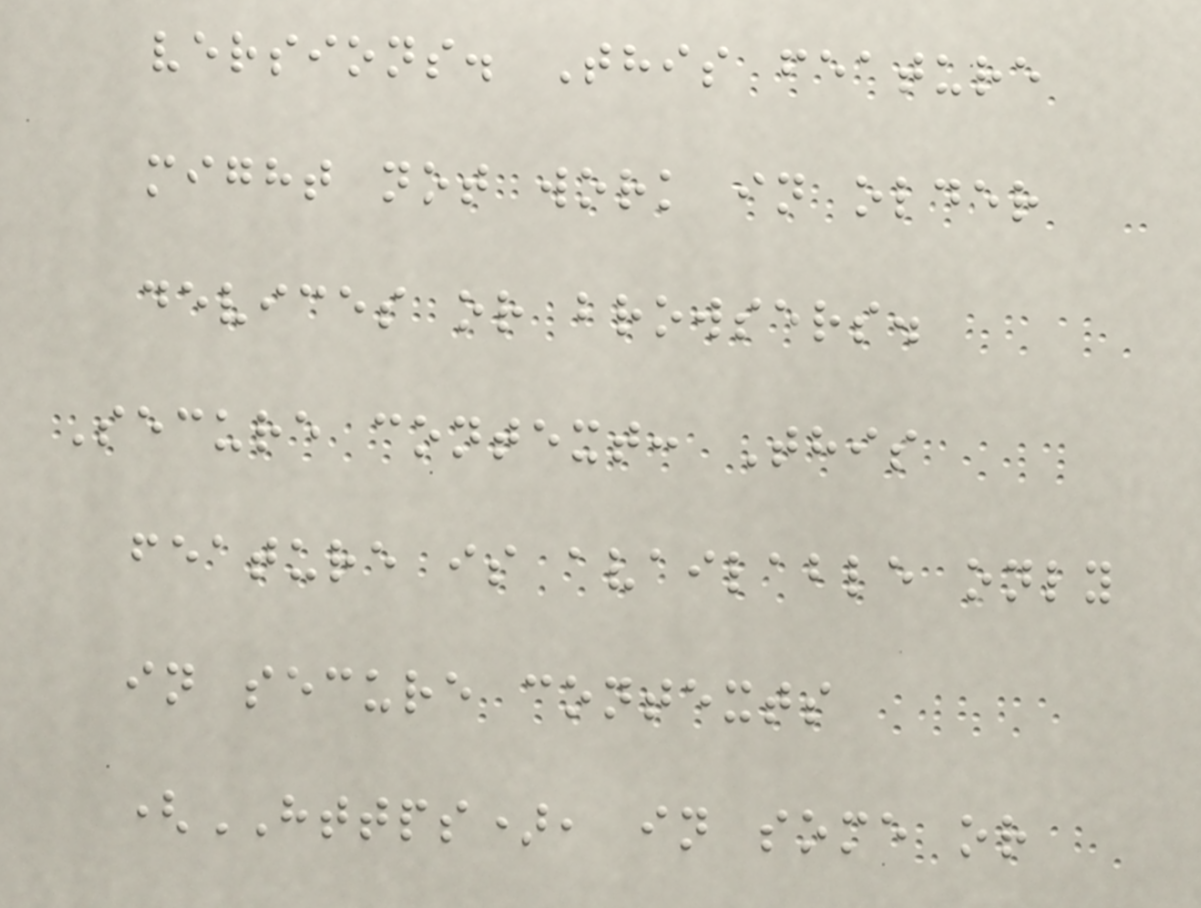versions. This feature
might not work in older
devices or browsers.
Secure context: This
feature is available only
in secure contexts
(HTTPS), in some or
